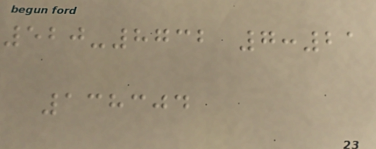520-8732 7:21
138304
